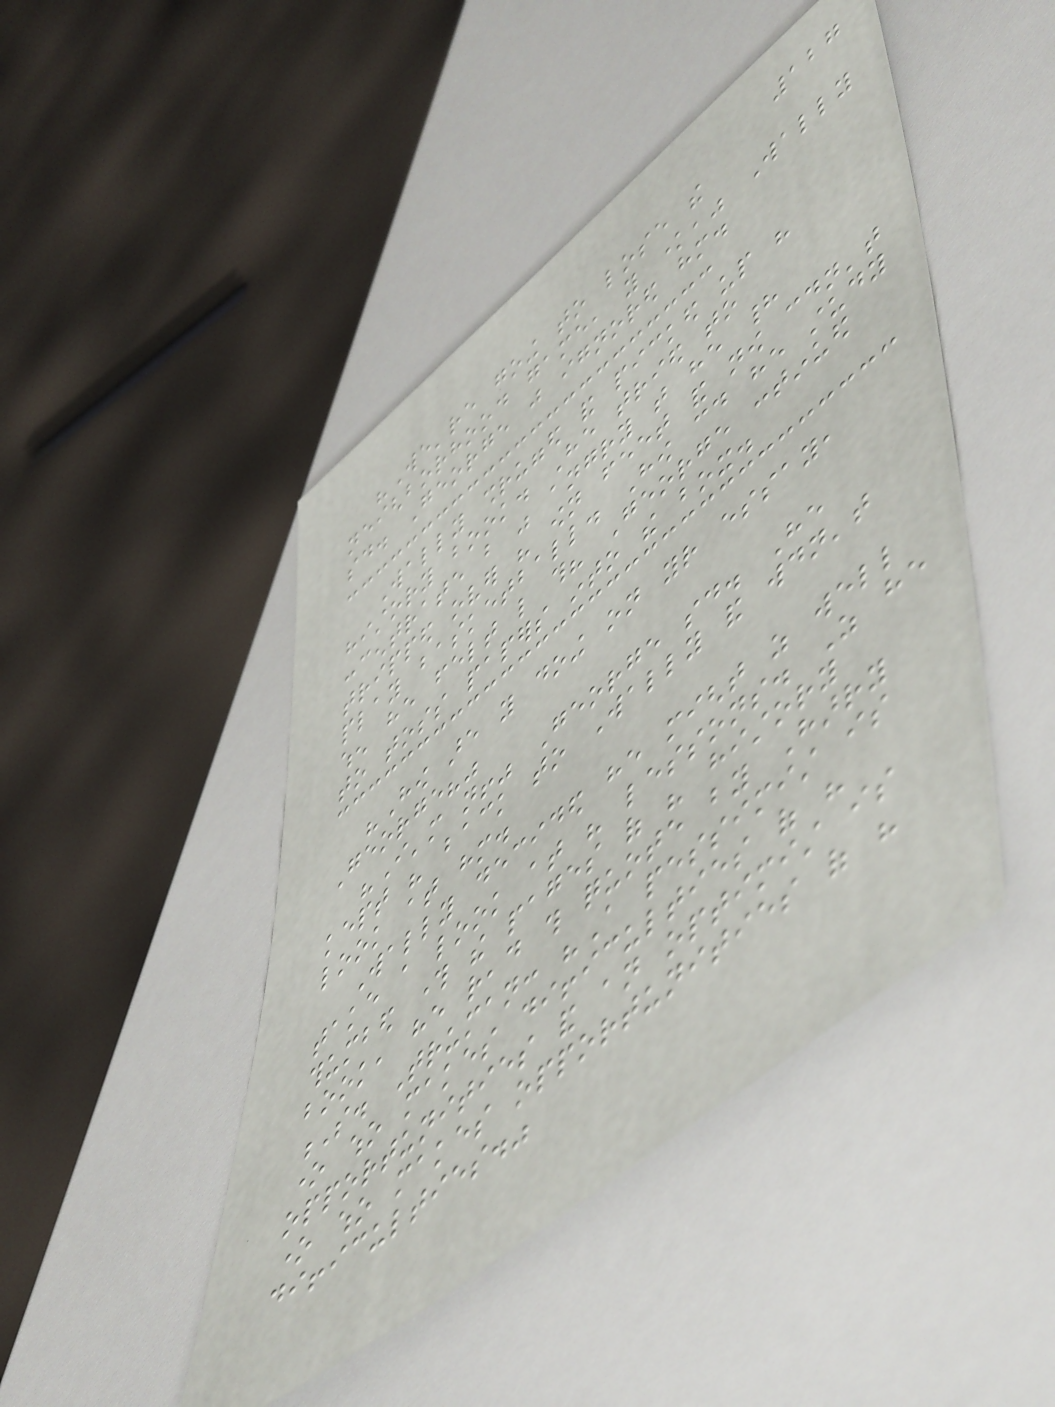127
"We're going to lose the
neighborhood game, you know," Wally
said. George just ignored him.
Wally shrugged and picked up his
history book. He tried to
concentrate but was angry that he had
tripped over his own feet and now couldn't
play basketball. How could he study
when he felt like this? George continued
to toss papers into the box.
"How are you doing on your essay,
George?"
"I'm not!" George said. He
kept his back to Wally and wouldn't
look at him.
Wally decided he might as well
take a look at his lessons. As he
thumbed through the pages of his history
book, he read this quote by Harry
S. Truman: "A pessimist is
one who makes difficulties of his
opportunities and an optimist is
one who makes opportunities of his
difficulties."
